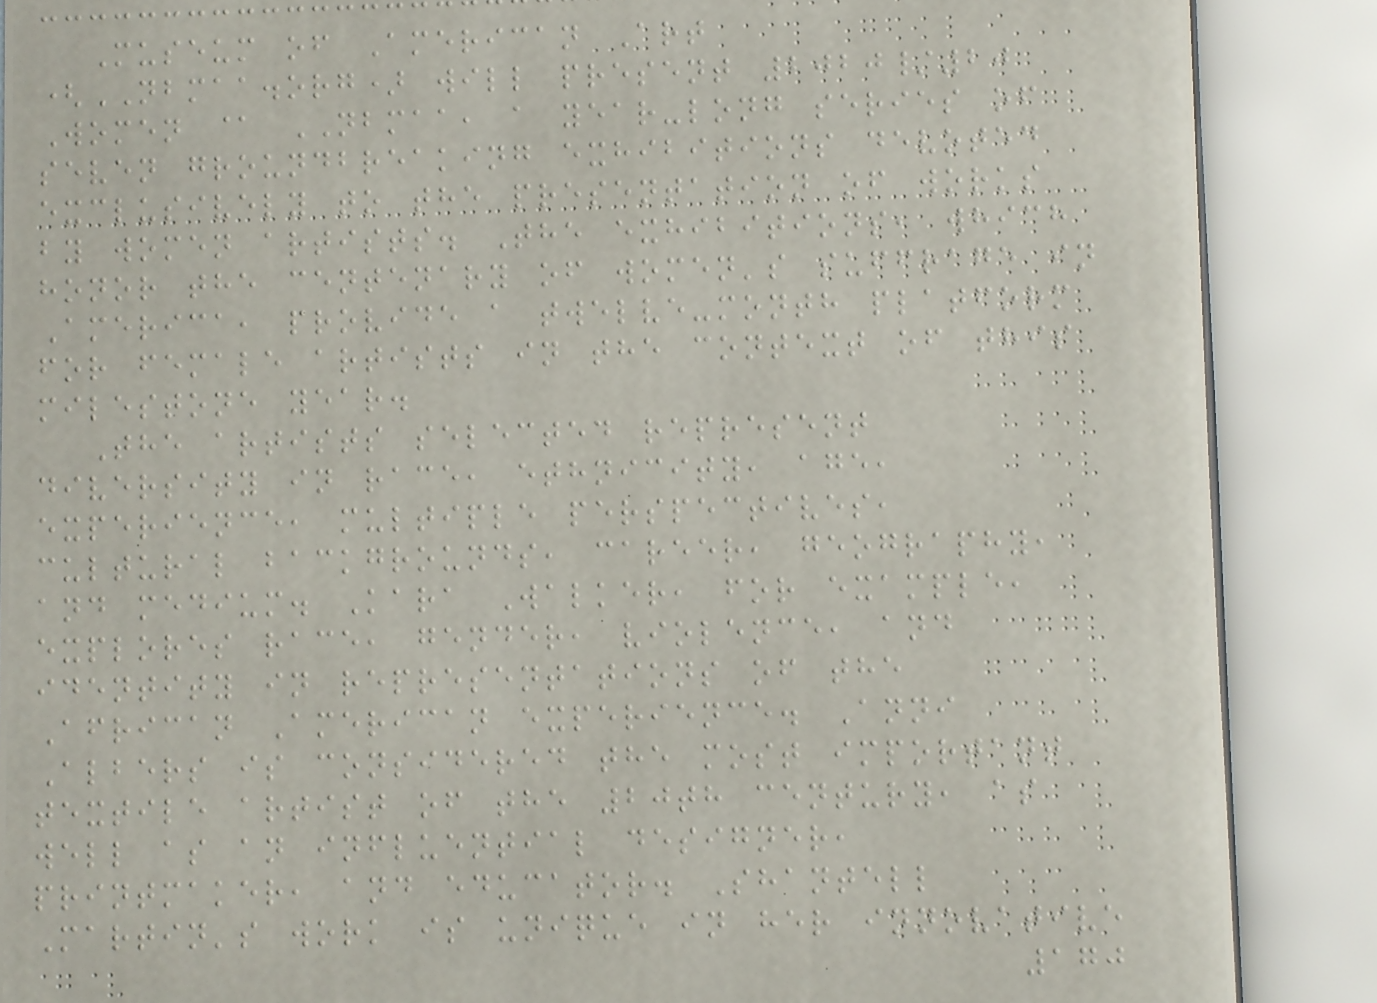Museum of American Art
(NBMAA.org) will present 2020/20
Women @ NBMAA, a year-long series of
seven groundbreaking exhibitions devoted
exclusively to the presentation of works
by women artists. The exhibitions, which
honor the centenary of women's suffrage in
America, provide a twelve-month platform
for female artists in the context of this
milestone year.
The artists selected represent
diversity in race, ethnicity, age,
experience, multiple perspectives,
cultural backgrounds, career, geography,
and medium. Kara Walker, for example,
explores race, gender, violence, and
identity in representations of the
African American experience. Anni
Albers is considered the most important
textile artist of the 20th century, as
well as an influential designer,
printmaker, and educator. Shantell
Martin's work is unique in her innovative
170
